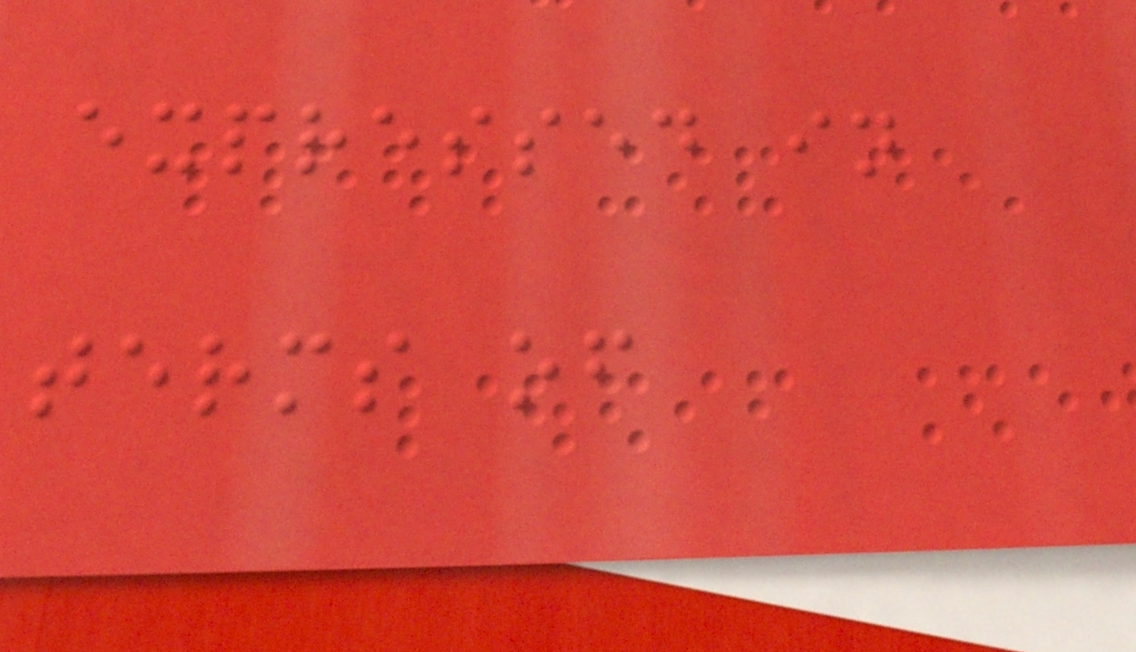expressed in
terms of
